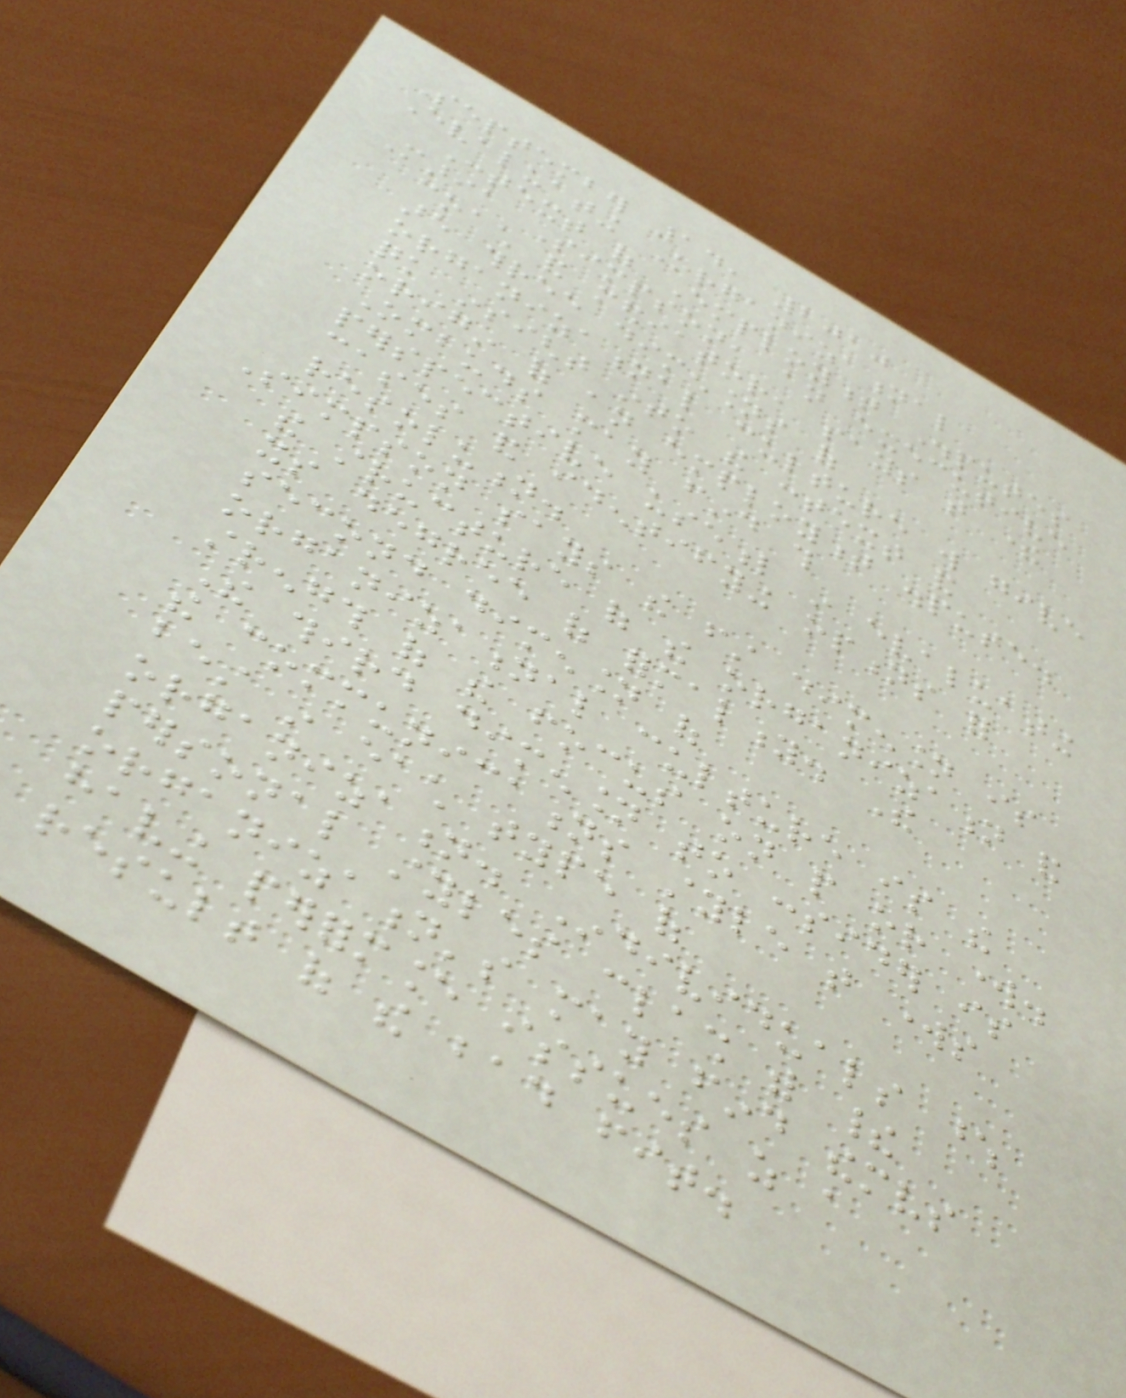September 14, 2010
Evaluating Organizational
Context of Employment Disputes
Maria Simpson, an executive
coach and mediator, says that there
are three dimensions of
organizational culture will give
quick insight into the context and
origin of an employment dispute.
Ombuds may find this
perspective useful in evaluating
cases and identifying options for
resolution.
Simpson says the first dimension is
the structure of the organization and
its degree of formality. The
second dimension of
organizational culture is the
strength of the focus on people or work.
The third dimension to consider is
the communications style that works
best in each type of
organization. Individuals whose
personal styles clash with their
organization's may find themselves
having performance issues as a
result of the bad fit.
